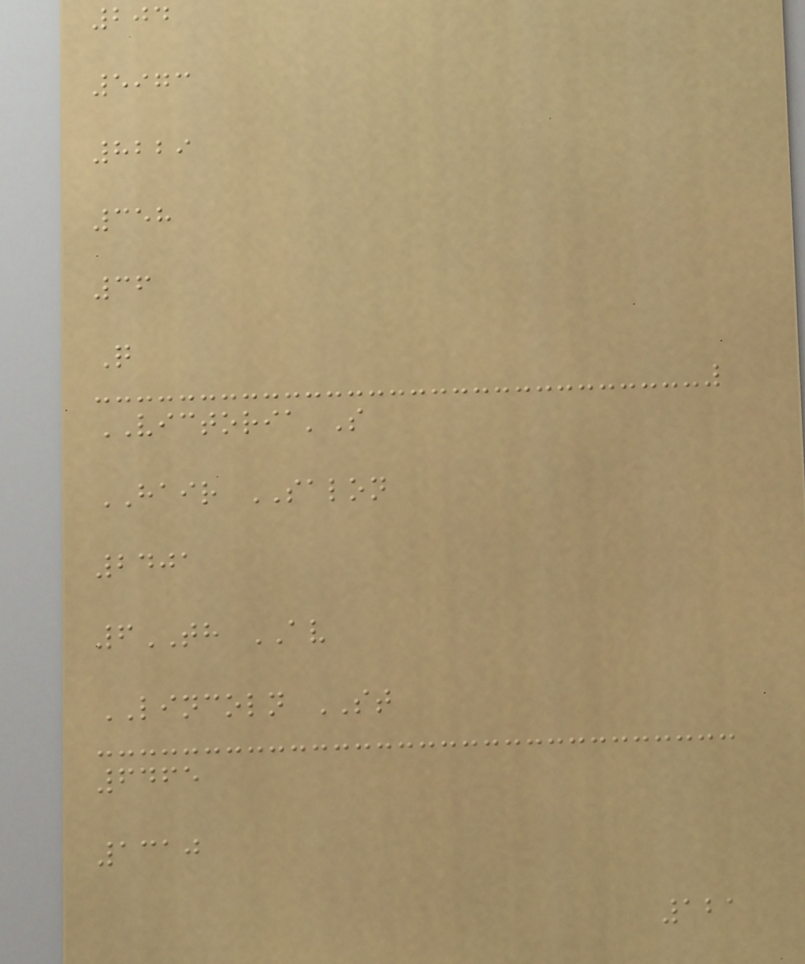204
5973
8229
358
36
Q
VICTORIA'S
HAIR SALON
2401
6TH AV
LINCOLN ST
6465
1310
121
